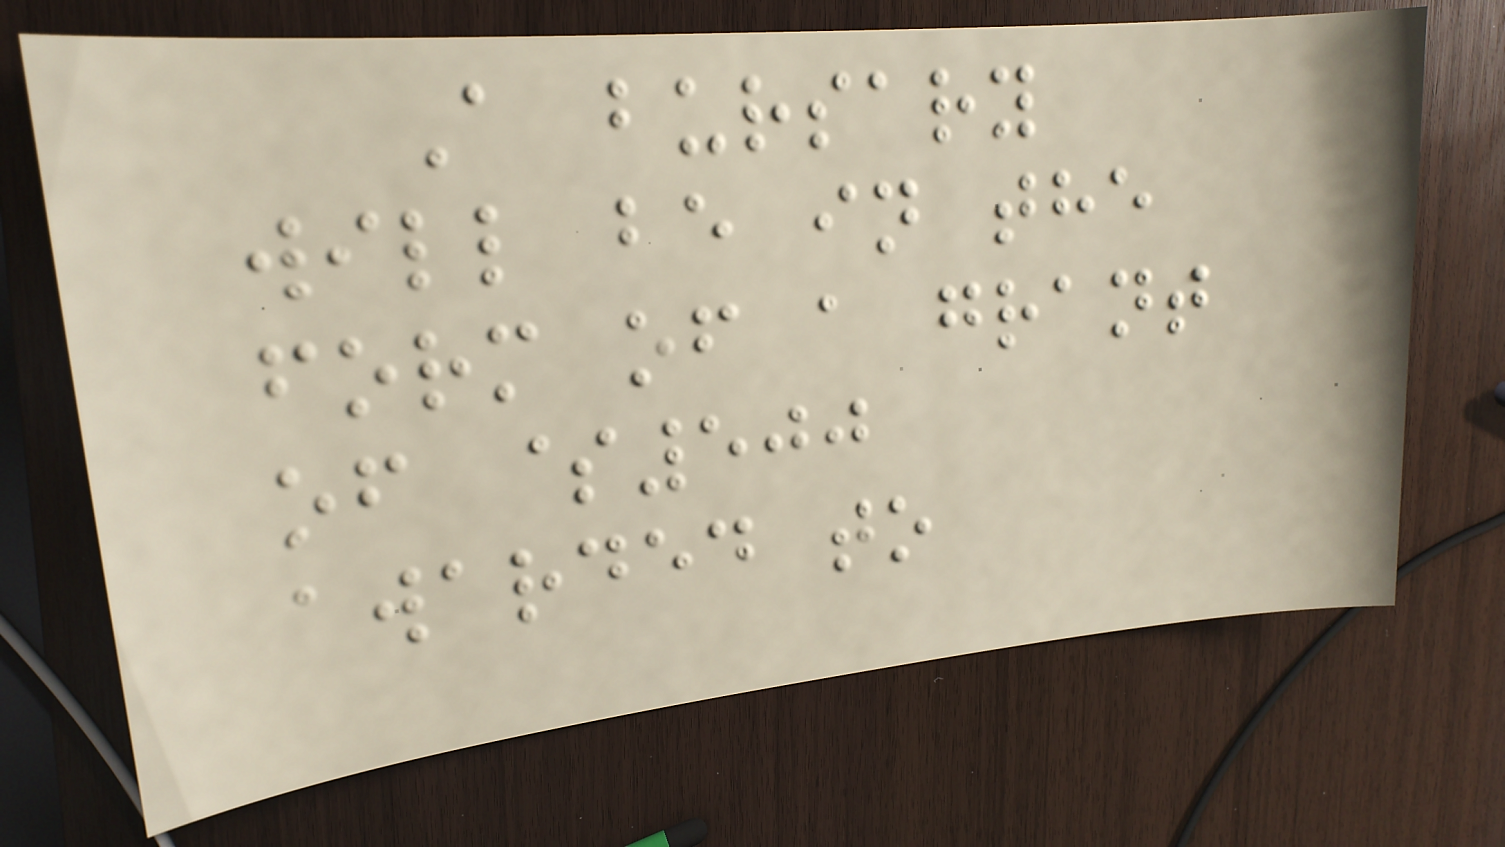A bursary
will be in the
form of a grant
of $500
awarded to
